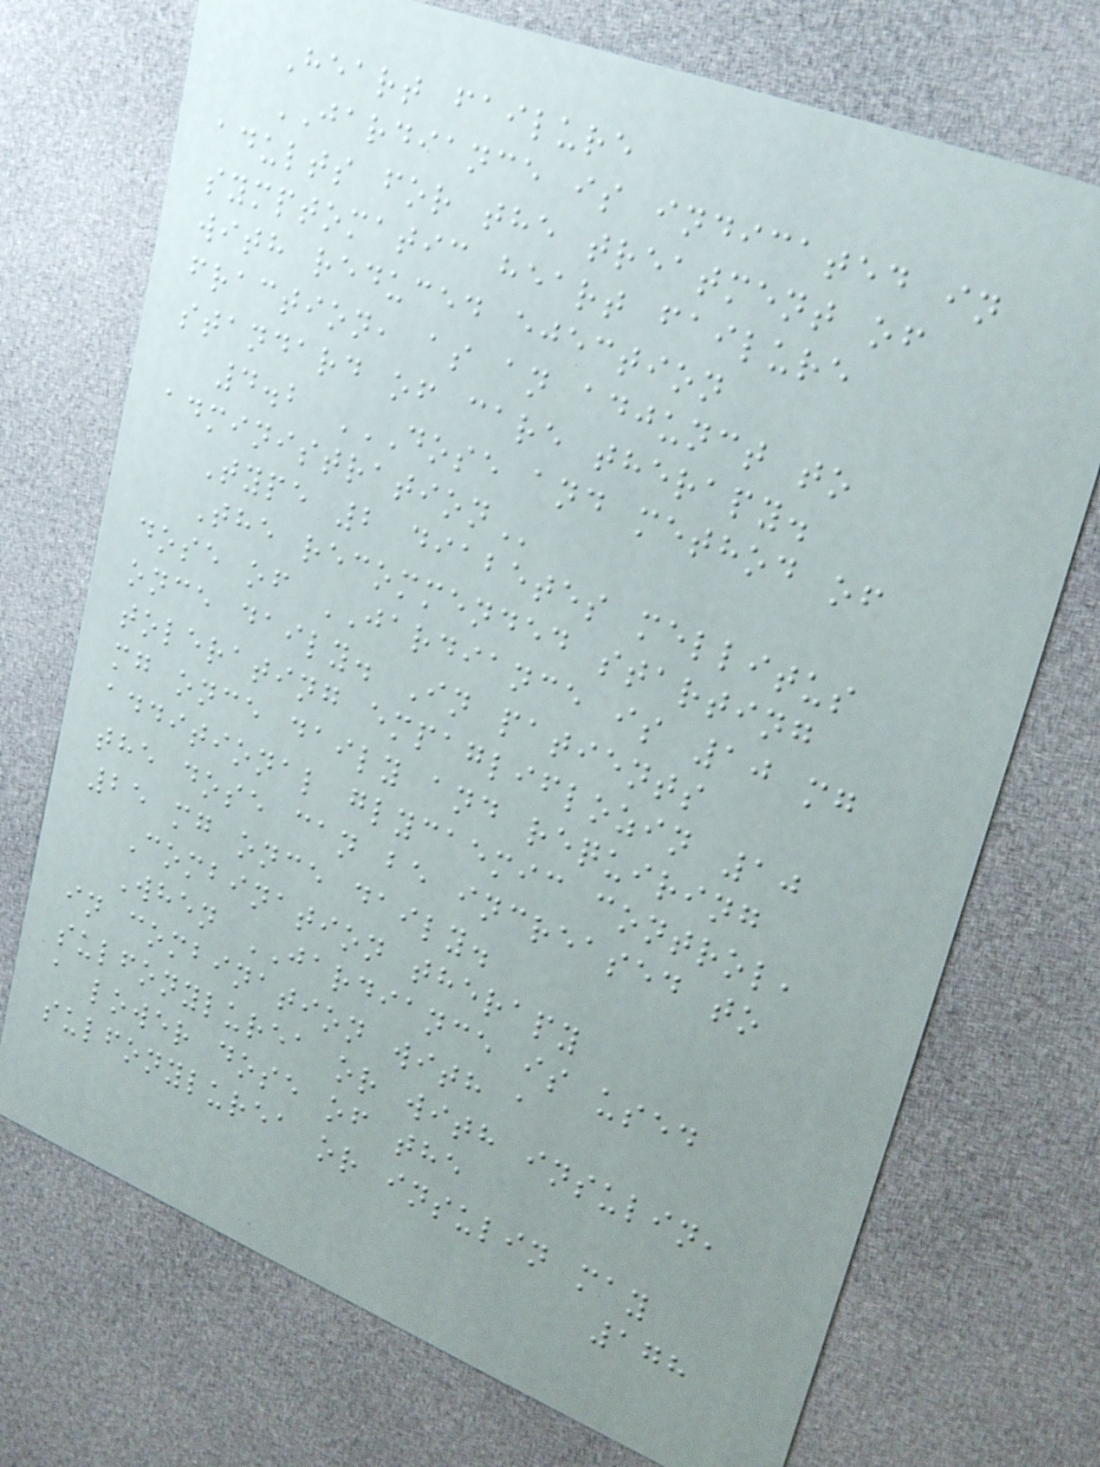Heart failure
JARDIANCE is indicated in
adults for the treatment of
symptomatic heart failure
with reduced ejection
fraction, as an adjunct to
standard of care therapy.
4.2 DOSE AND METHOD OF
ADMINISTRATION
Type 2 diabetes mellitus
The recommended starting
dose of JARDIANCE is 10 mg
once daily. In patients
tolerating empagliflozin 10
mg once daily and requiring
additional glycaemic control,
the dose can be increased to
25 mg once daily.
Combination therapy
When JARDIANCE is used
in combination with a
sulfonylurea or with insulin,
a lower dose of the
sulfonylurea or insulin may
178
